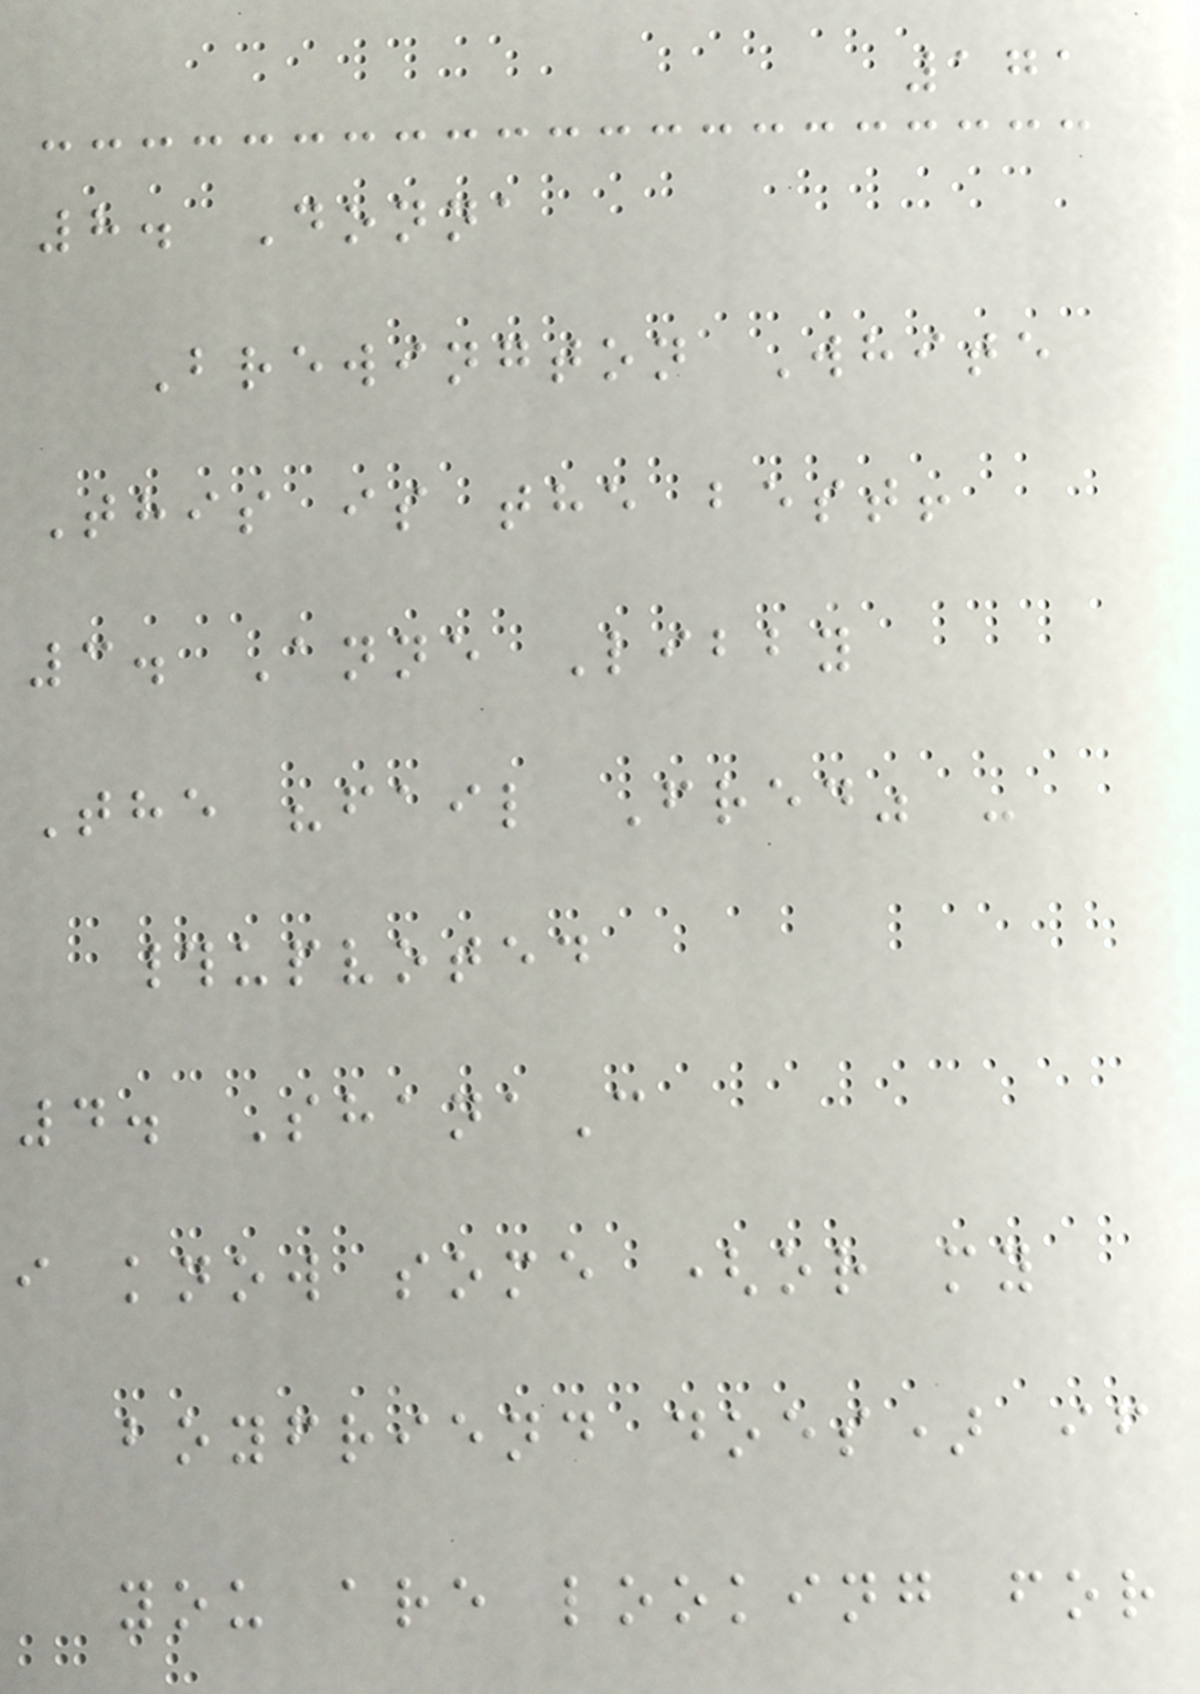171
8. Donna
Brewington White
This is the best!
3. Anne Libby
The "fail Fred" -
#upvoted
4. ShanaC
i know some (or my
boyfriend does) if
you are looking for
